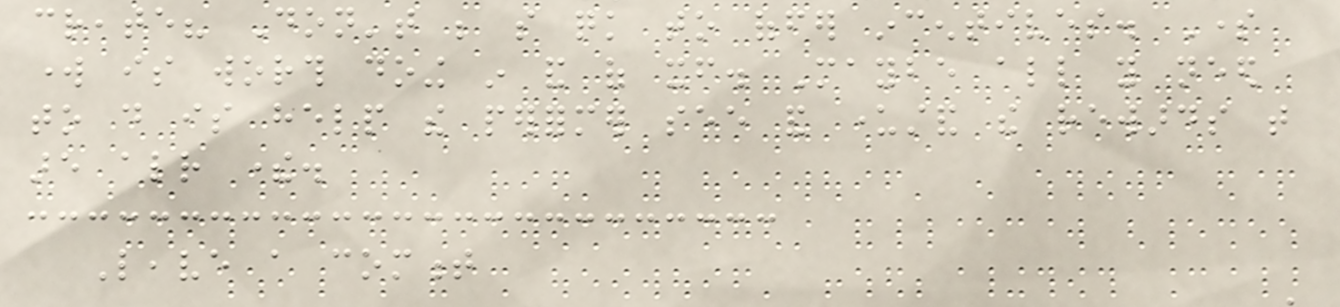create? Don't be so quick to offer incentives. Some
work is worth doing in and of itself. Maybe all you need
to do is help the performer see and understand the rewards that
are already there.
Leave a comment
